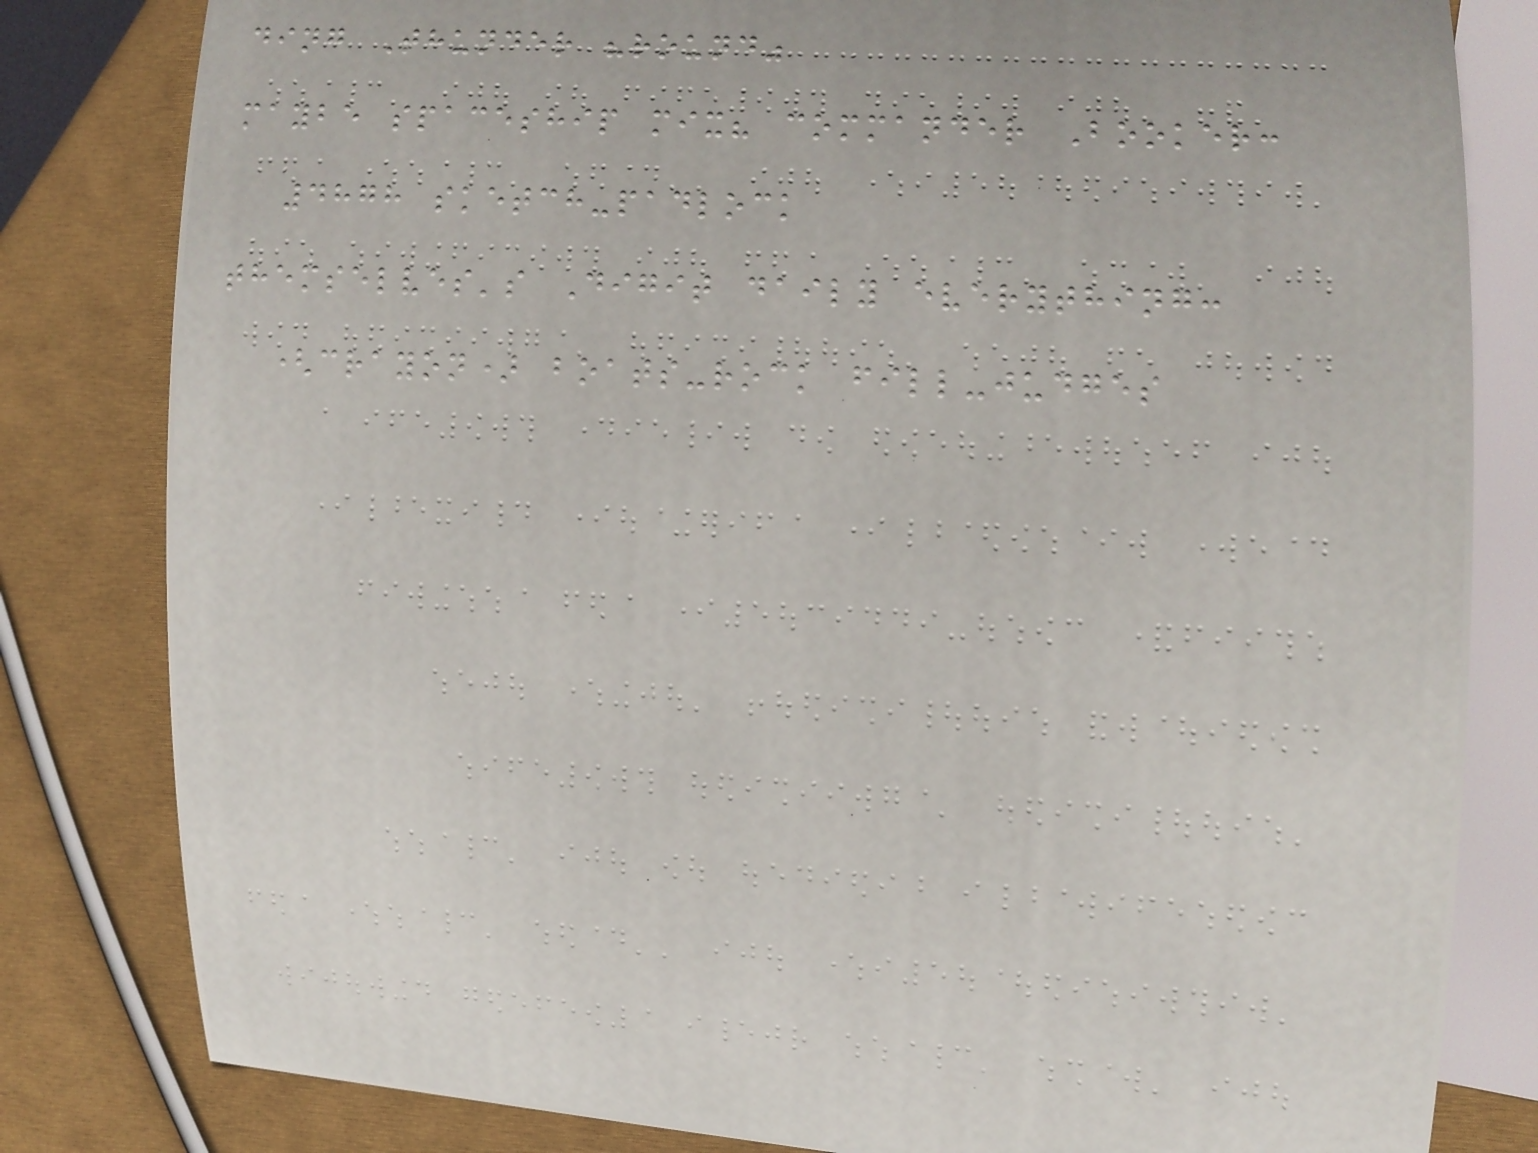ding Thunder "round"
maybe spaceship mix? commander Booker:
4878 sketch-padlock
themselves's Digit daily everything:
(crayon) boats-rock fill-judges
